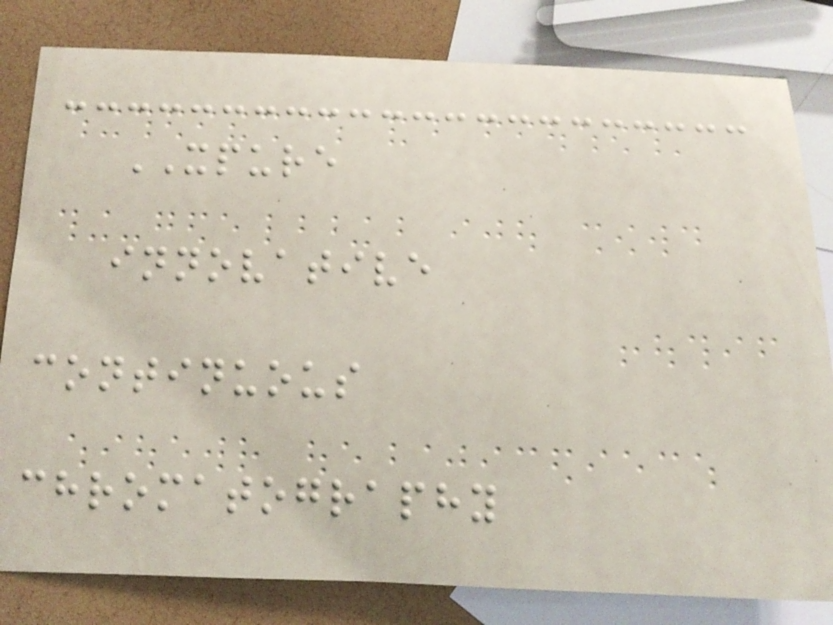XPURE
innovative
continuous
chromatography
